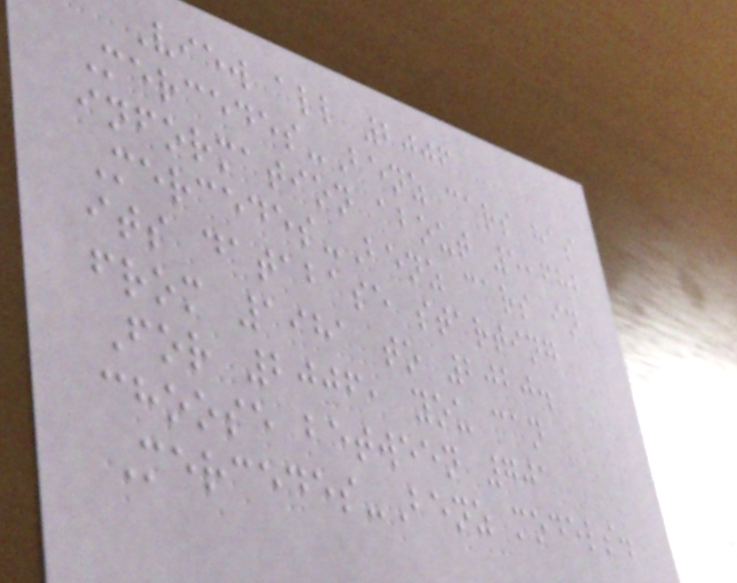View all 2006
Mercedes-Benz cars has
information about 5,682
Mercedes-Benz cars in
its database starting
from 1981 to 2020.
For 2006, you can
choose between 701
Mercedes-Benz models.
